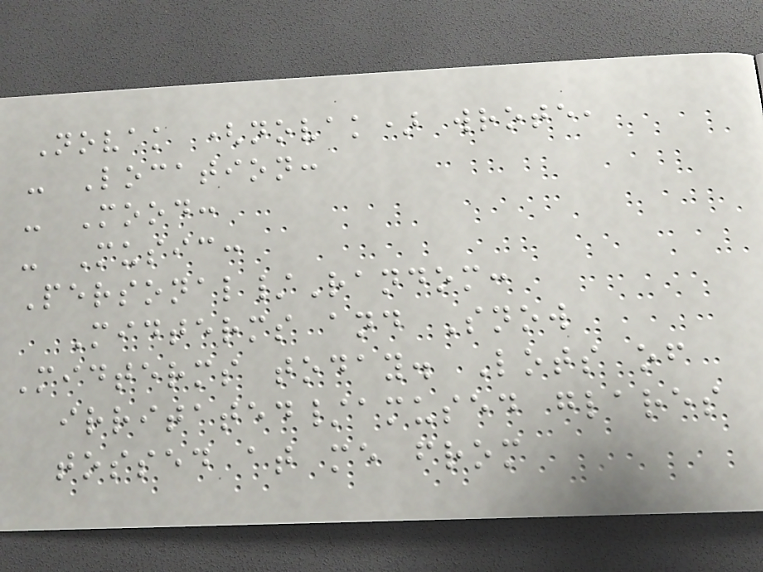Novak (novak) wrote,
- Location:
- Mood:
- Music:
Personal/Random:
Midterms and Snow
Midterms today. Lots of
irritated/amused glares
tossed at me from
